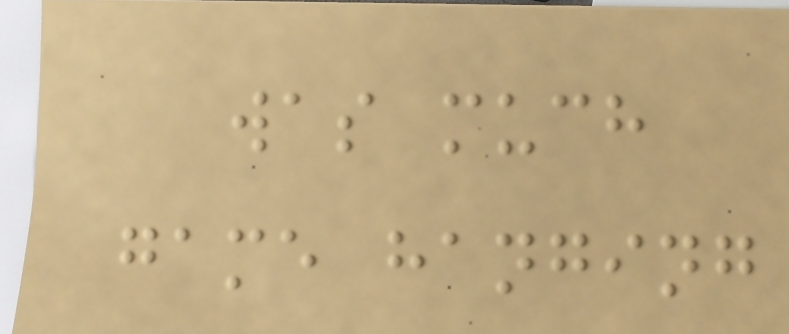was much
game hanging
